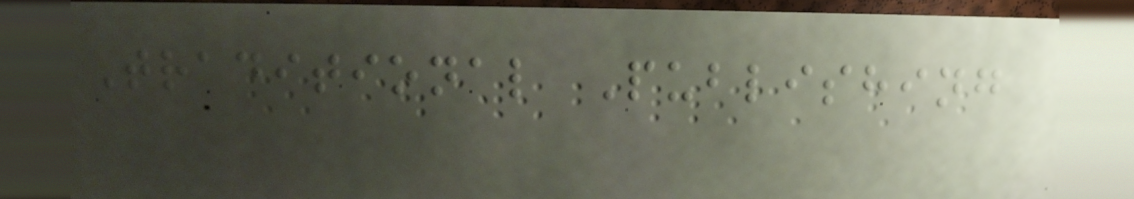Traditional Publishing
